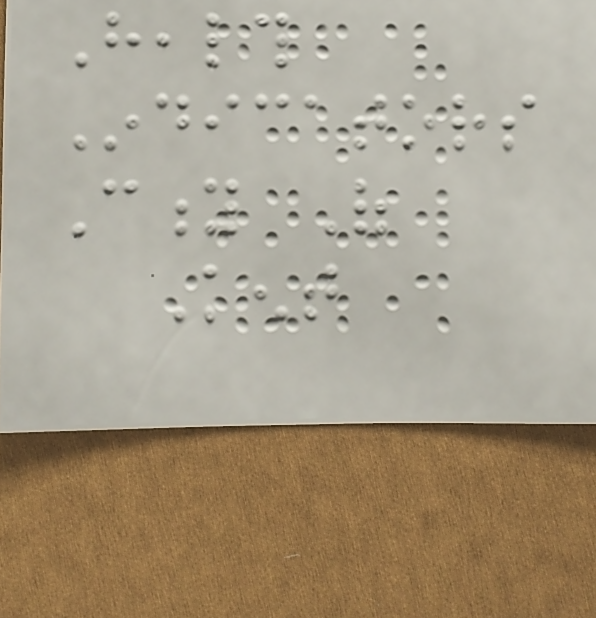Health
Indicators
City Of
Kent
